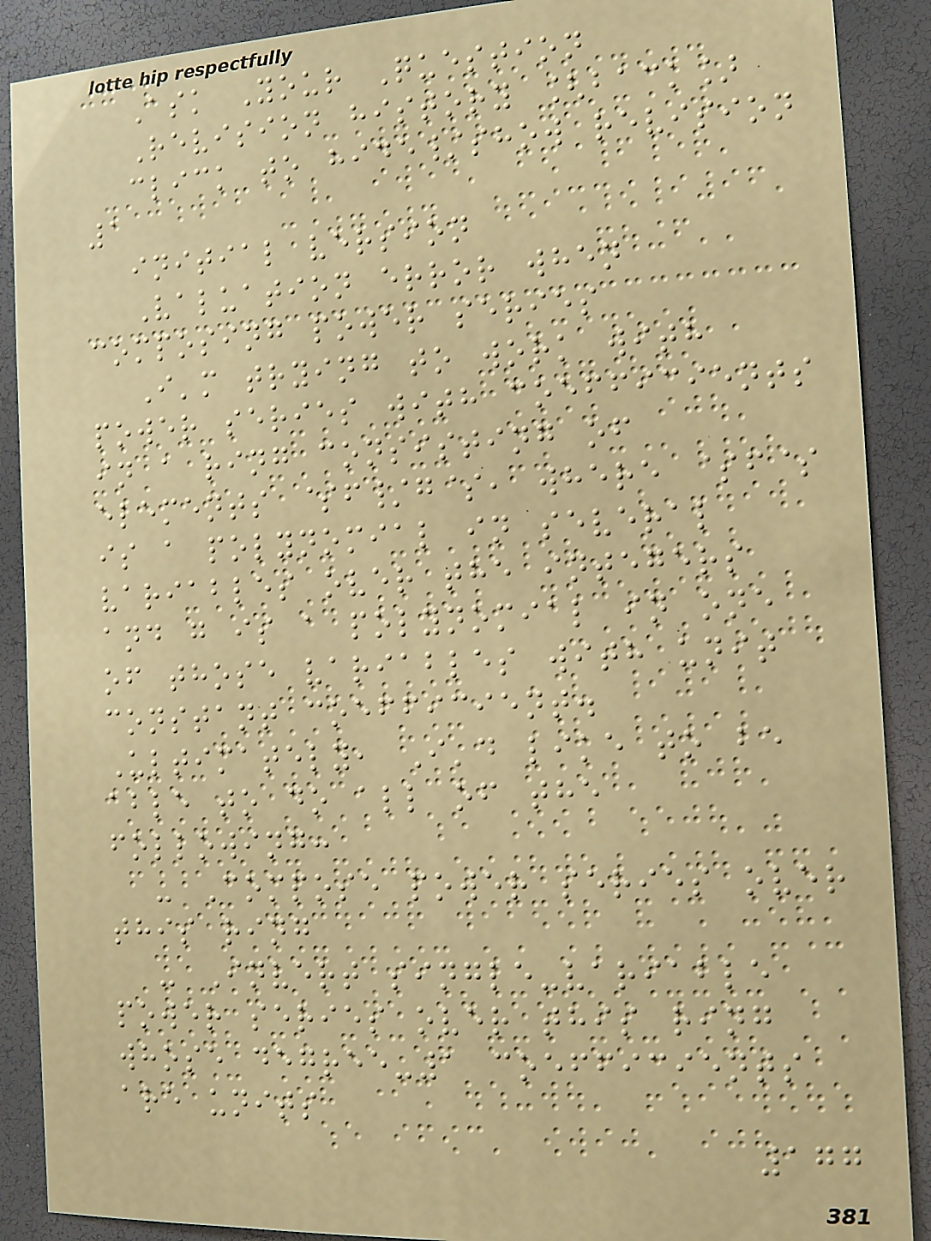Ask Your Question
Revision history [back]
click to hide/show revision
1
initial version
Valuation error when
composing power series
I'm trying to work with
power series with coefficients
in a ring consisting of
elements $f/g$, where $f$
is a polynomial in several
variables over the integers
and g is a polynomial in one
of those variables with unit
constant coefficient.
Ultimately, I'd like to be
able to do all of the
following:
- Compose power series over
this ring
- Invert single-variable
power series over this ring
whose degree-1 coefficients
are units
177
